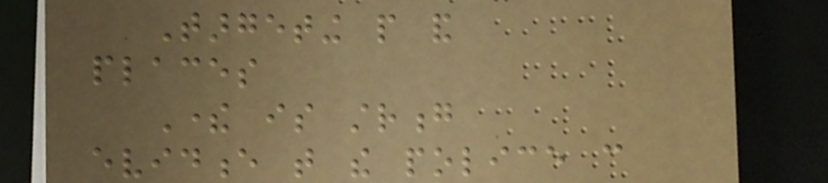Targeting people and
places
There is strong
evidence that the police can
